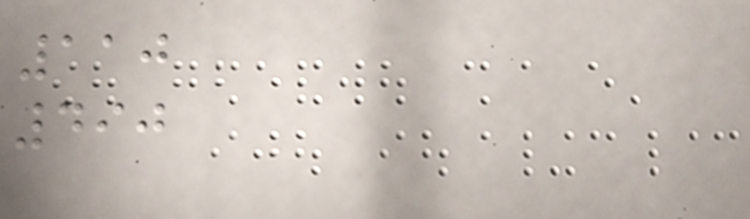110
490
